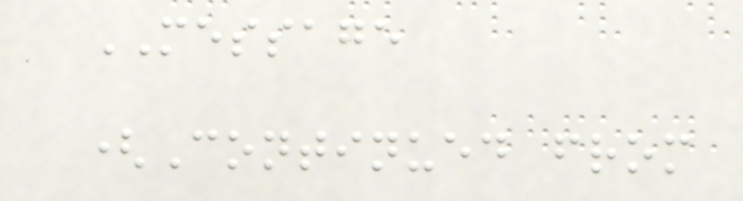MESSAGE
(Continued from
